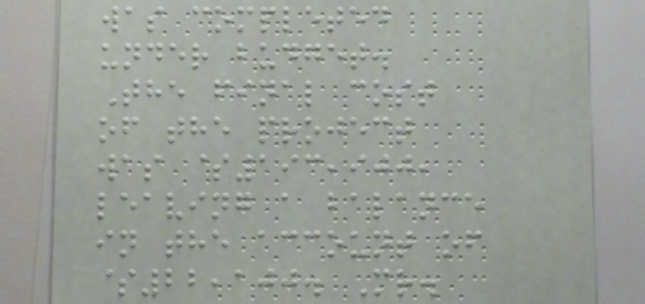was completed
under budget.
The final cost
of the project
was $193,900,
leaving a balance
in the account of
$22,100. Mr.
